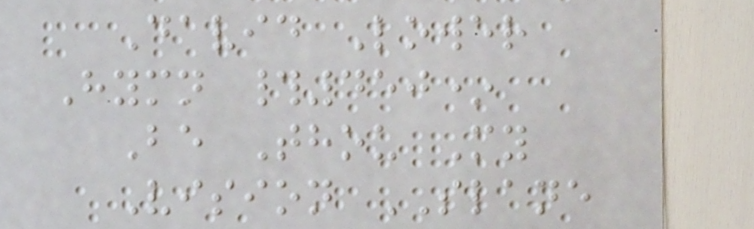David Lower
Hymn #450*
Be Thou My
Vision SLANE
